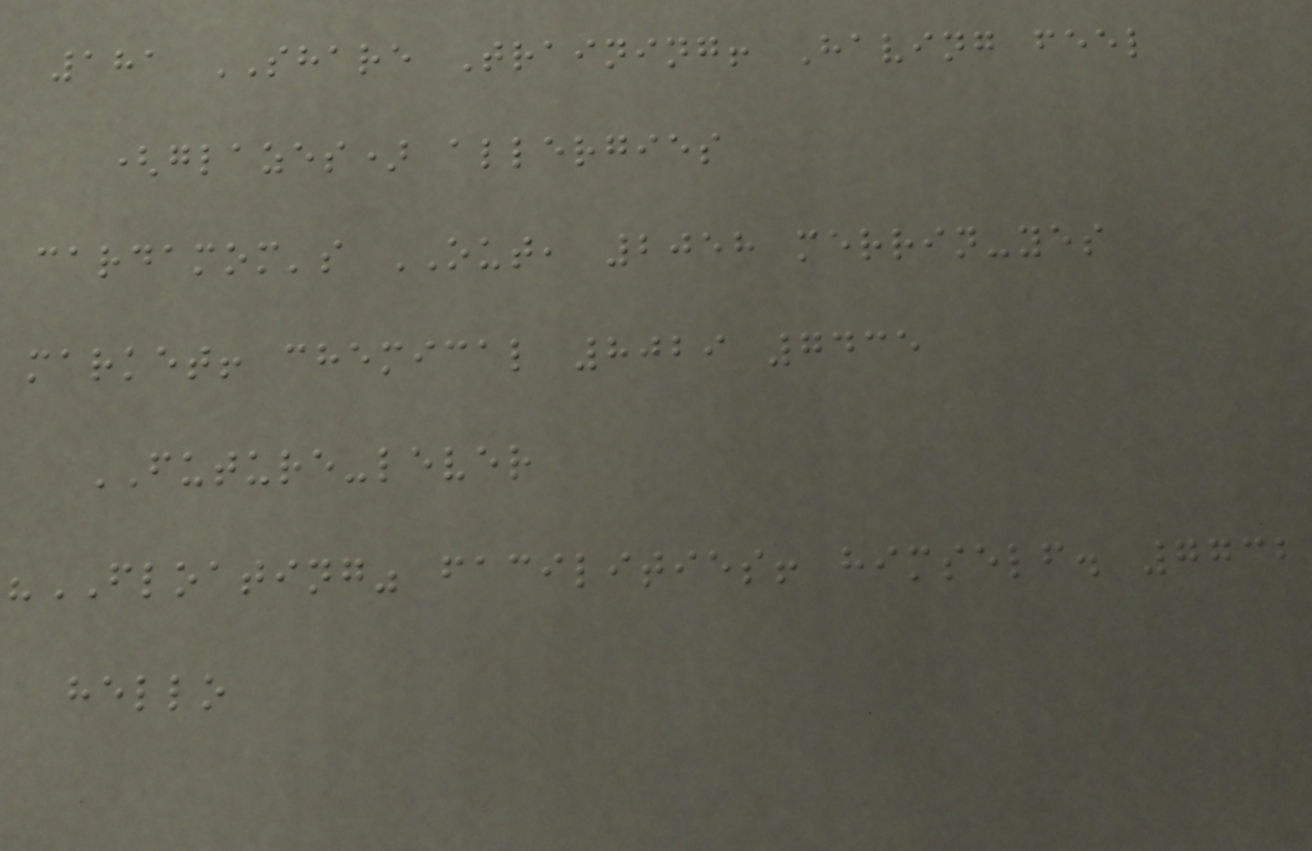181 SHARE Training! Having feel
(glazes) allergies
cardamom's OUT, 2058 merrin-yes
market! chemical 8029 7435
FUTURE-lever
"FLOATING" facilities! himself. 7732
hello
